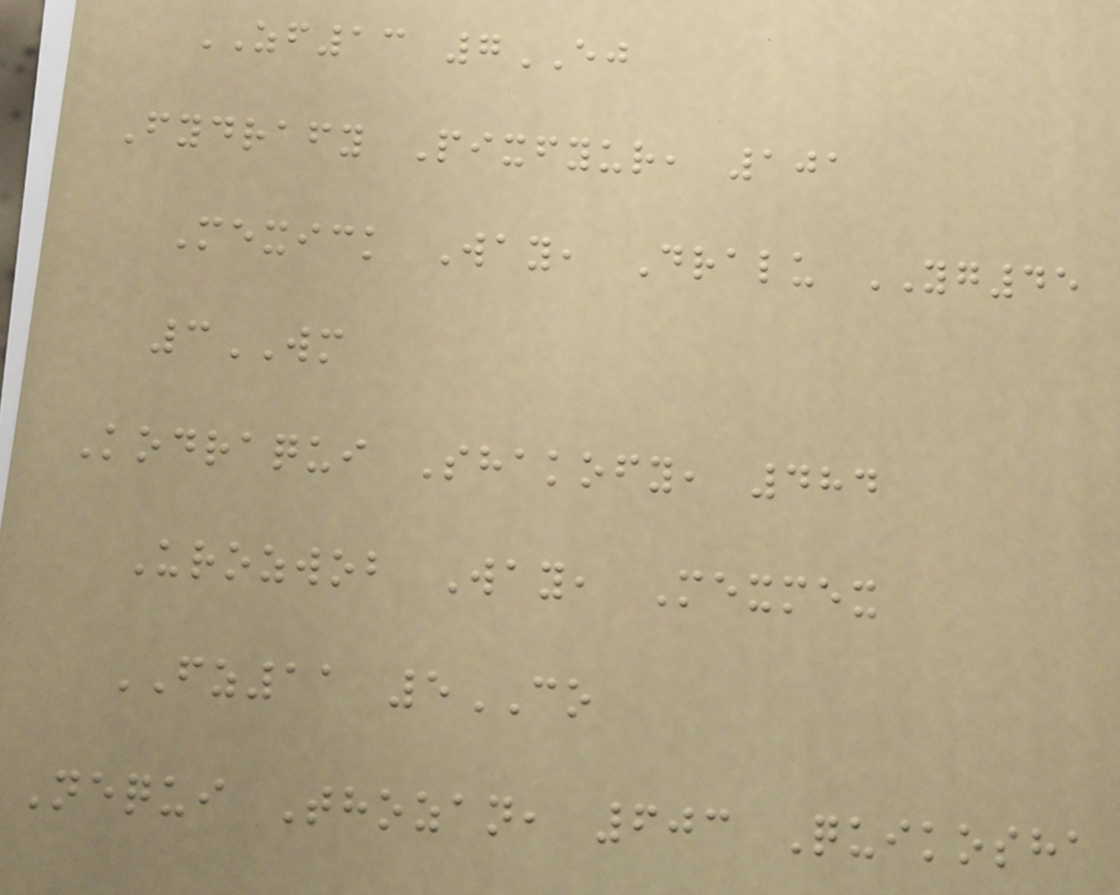ZF13 7EJ
Fydrafy Pixfyur, 101
Mexick Way, Dralu YG45
3WM
Kodraqui Shakofy, 484
Urozwob Way, Mexmex
FZ11 5CO
Nequi Thozan, 603 Quikosha
